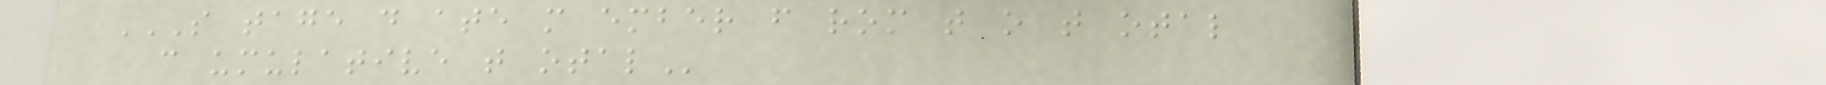S TAGE D ATE M EMBER F ROM T O T OTAL
C UMULATIVE T OTAL
